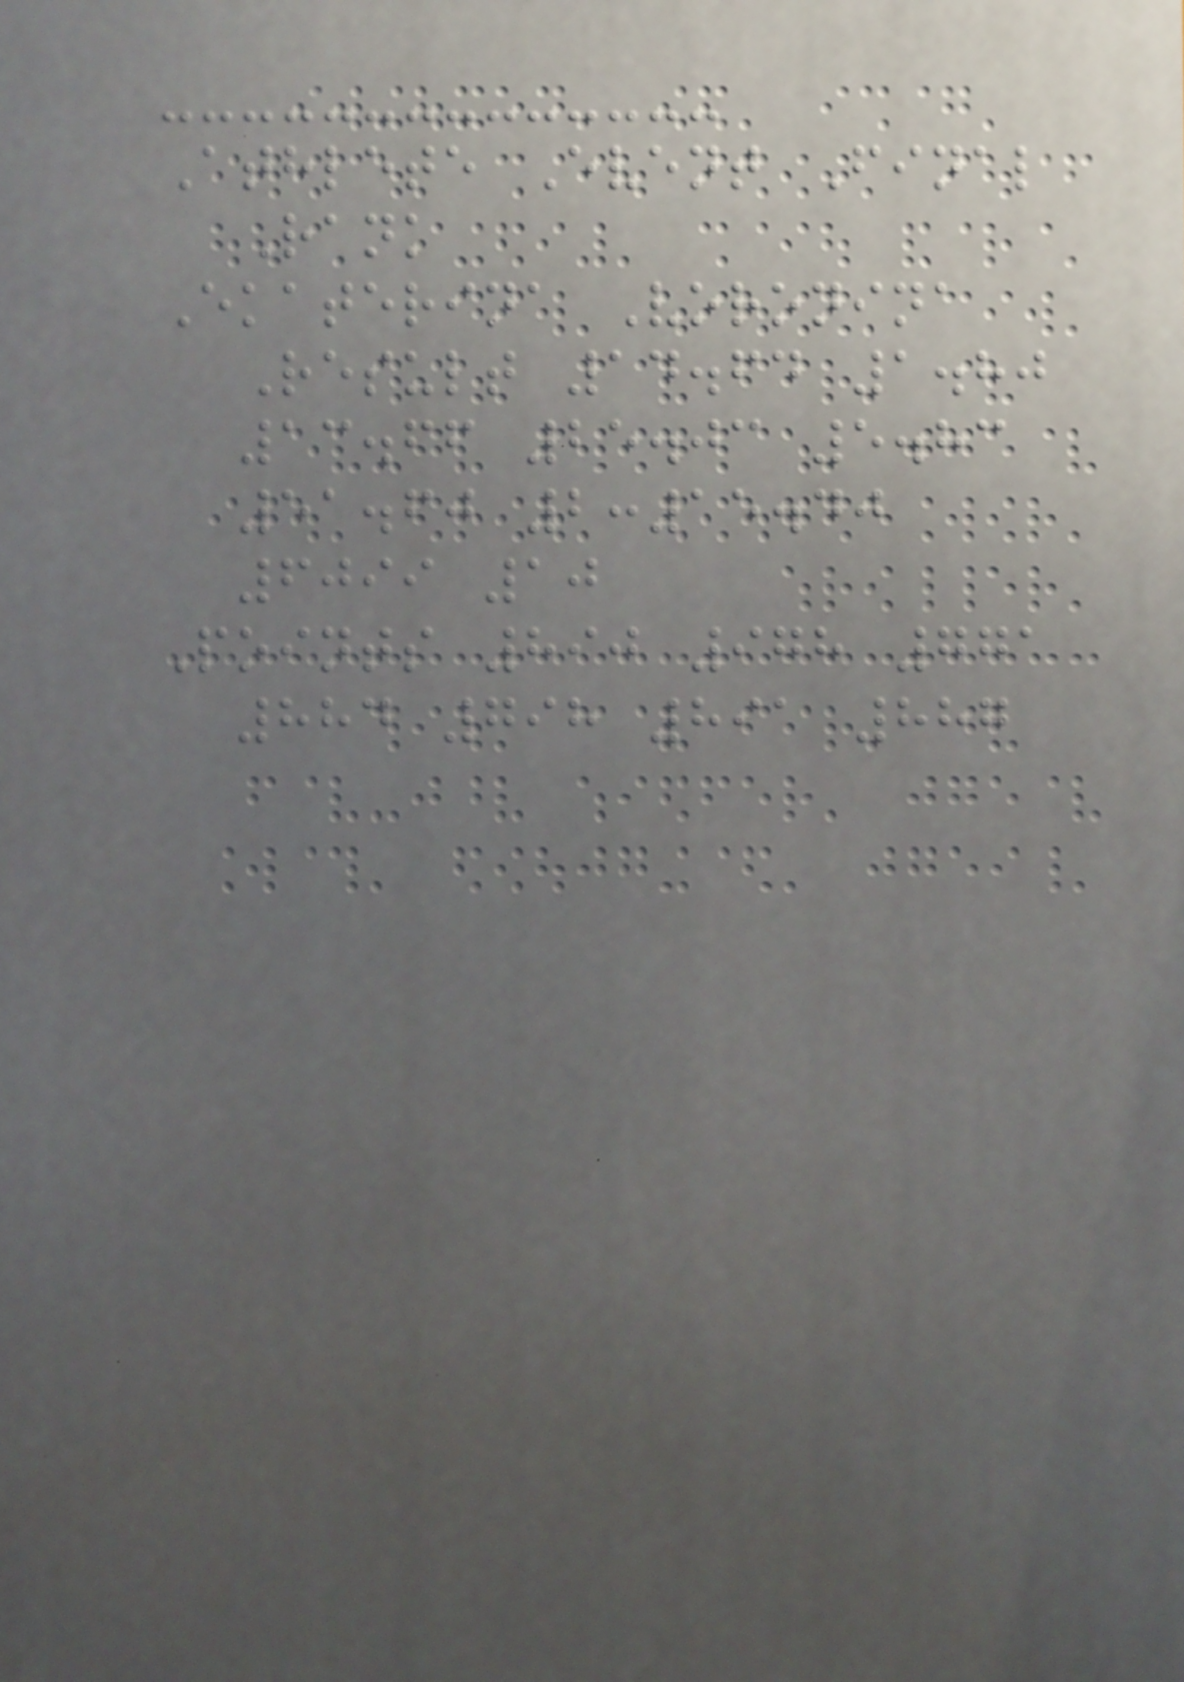Athlete Event Final
Rank
Ekaterina Voronina
Result 14.64 1.80
13.66 25.03 5.83
51.60 2:15.40
6099 10
Points 890 978 771
884 798 891 887
